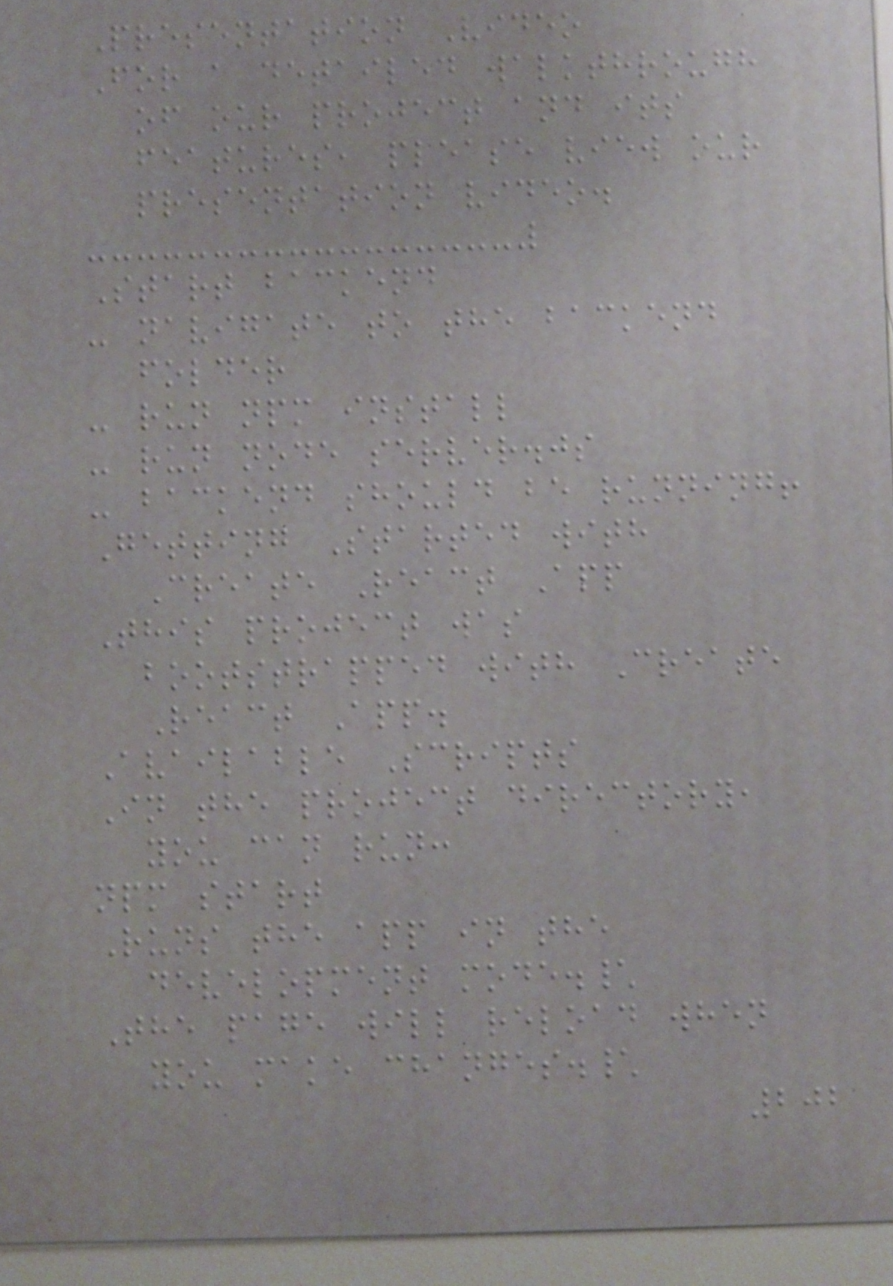Presentation Video
For a detailed walkthrough
of our project and its
features, please view our
presentation video.
Start backend
- navigate to the backend
folder
- run npm install
- run node server.js
- backend should be running!
Getting Started with
Create React App
This project was
bootstrapped with Create
React App.
Available Scripts
In the project directory,
you can run:
npm start
Runs the app in the
development mode.\
The page will reload when
you make changes.\
202
